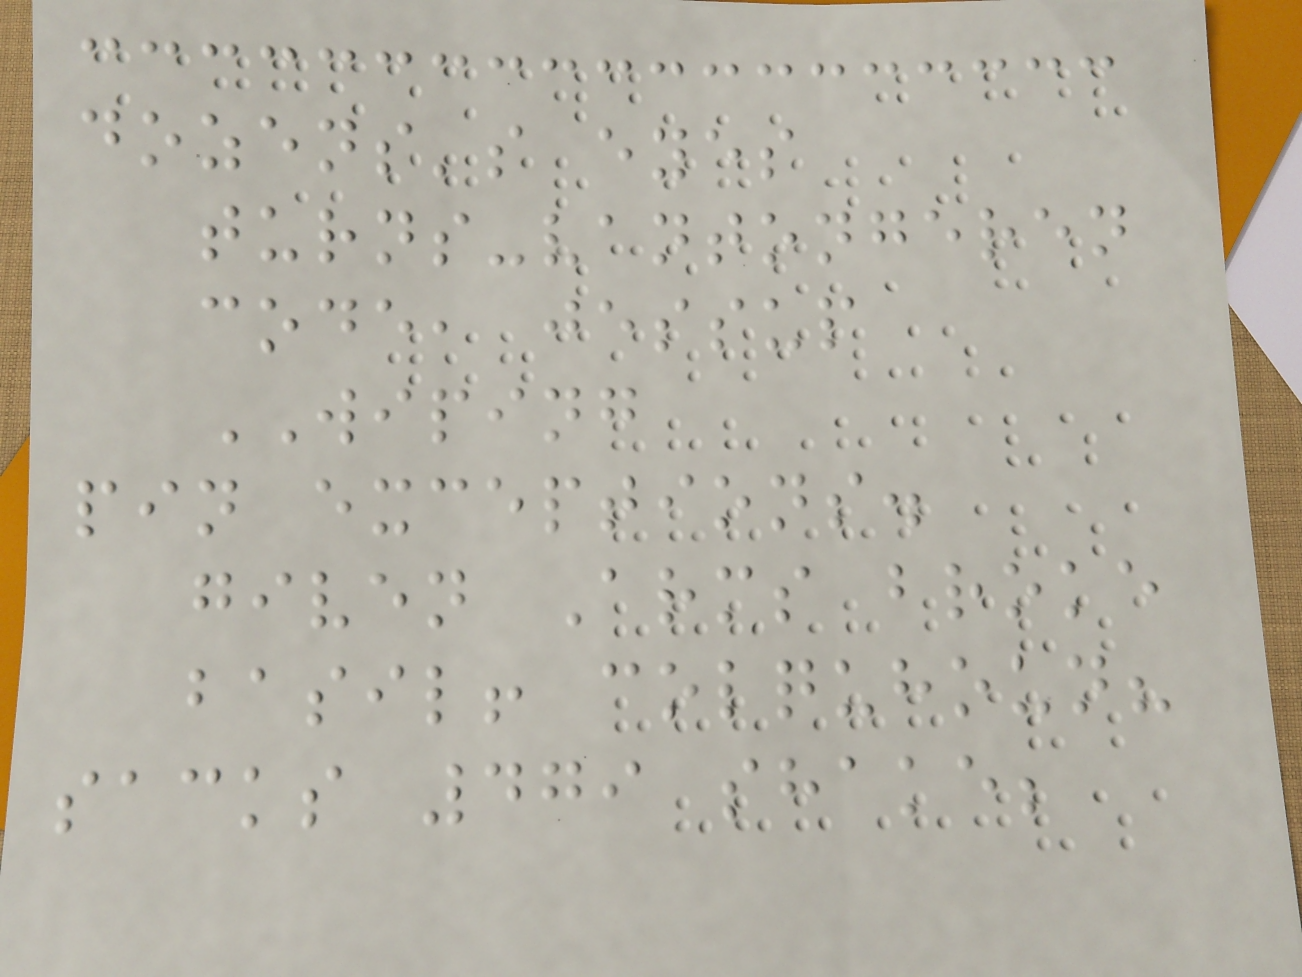dozens's eyes
turns-vantongeren
code, jessup
WIPING
pin exceptions.
given Arms broke
basil! colquhoun?
sacks 479 shake;
